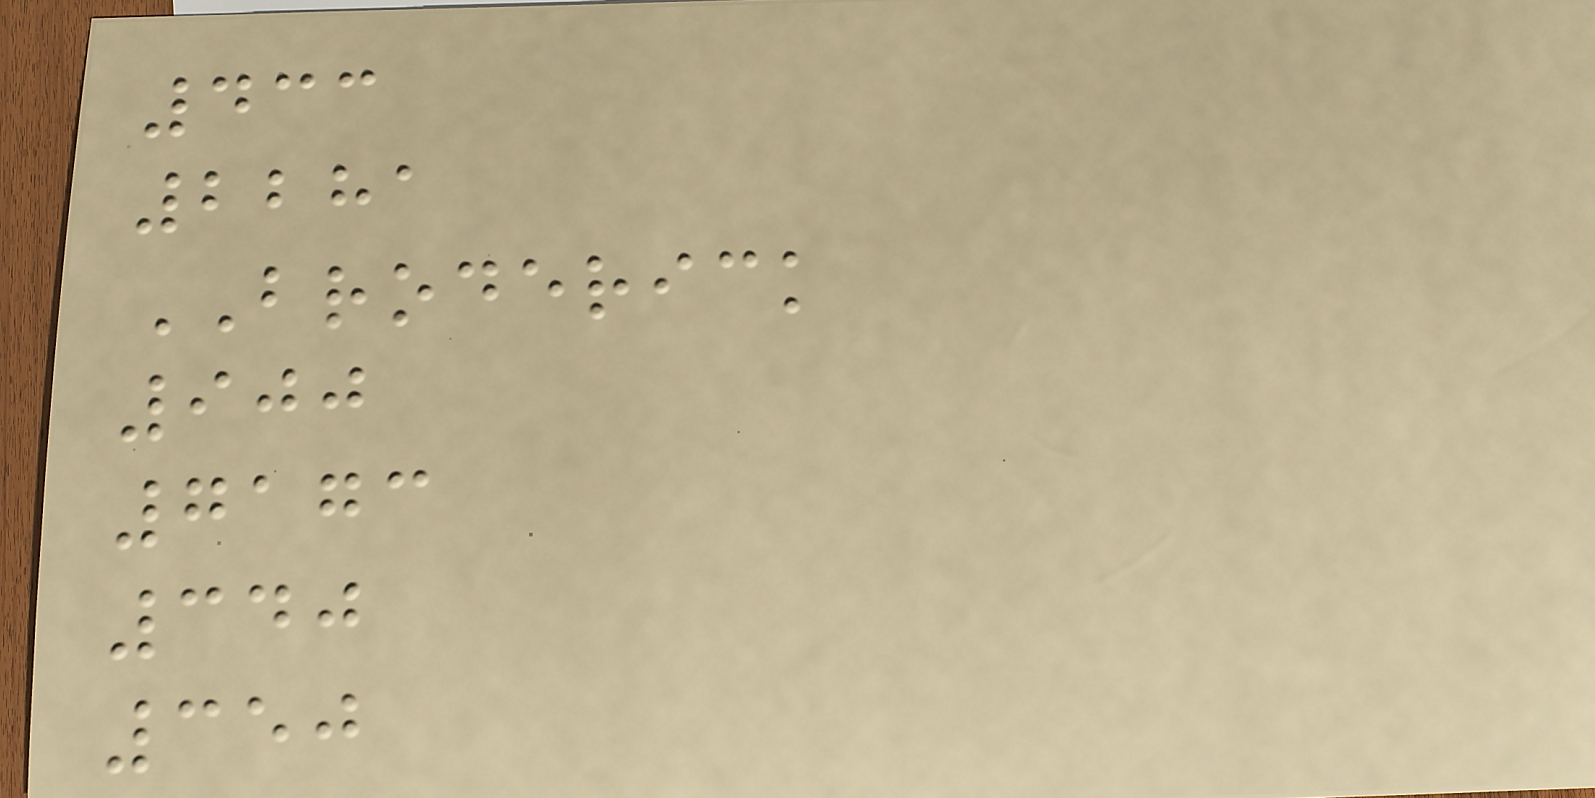433
2281
BRODERICK
900
7173
340
350
